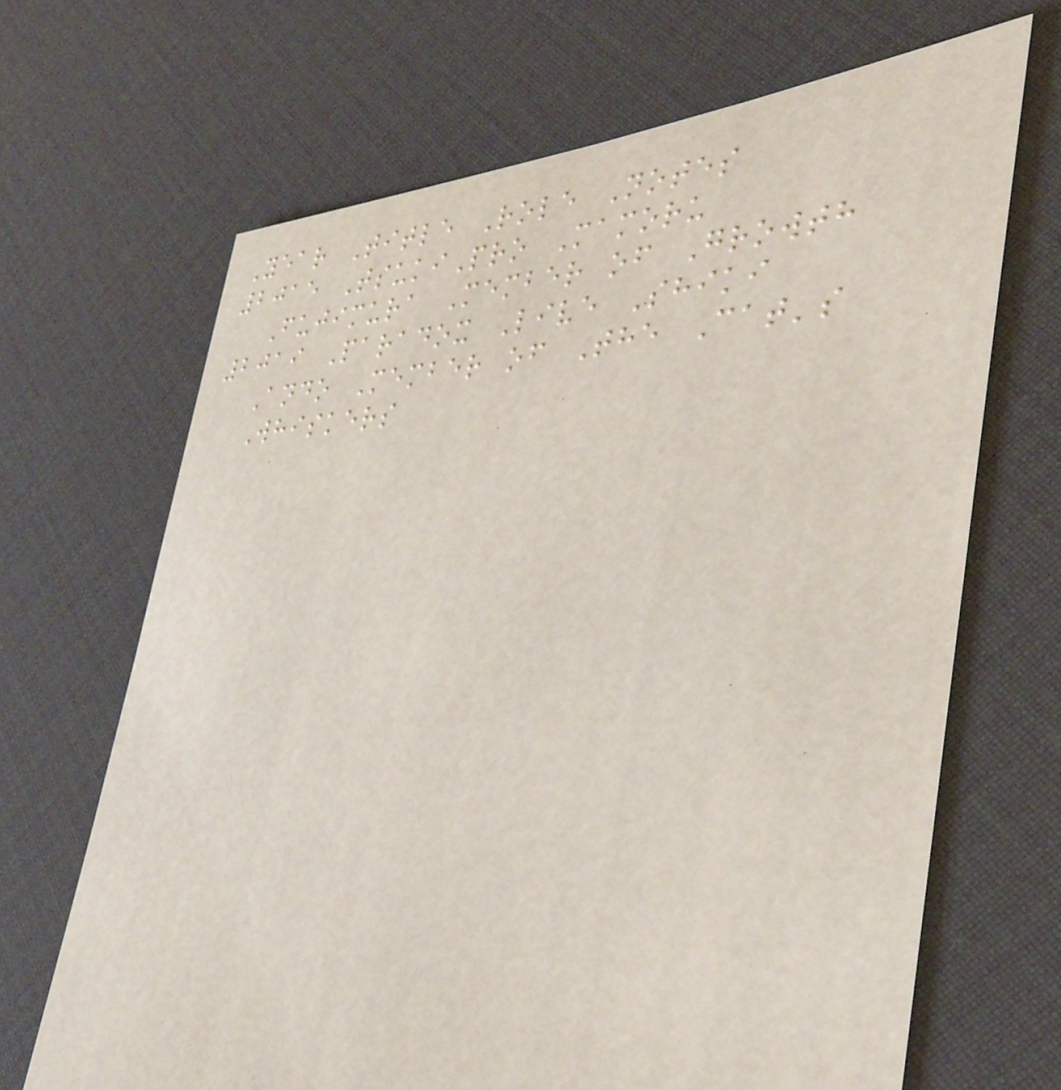Year Title Role Notes
2015 TsukiPro Mamoru
Fujimura Member of Growth
2019 Paradox Live Shiki
Ando Member of The Cat's
Whiskers
